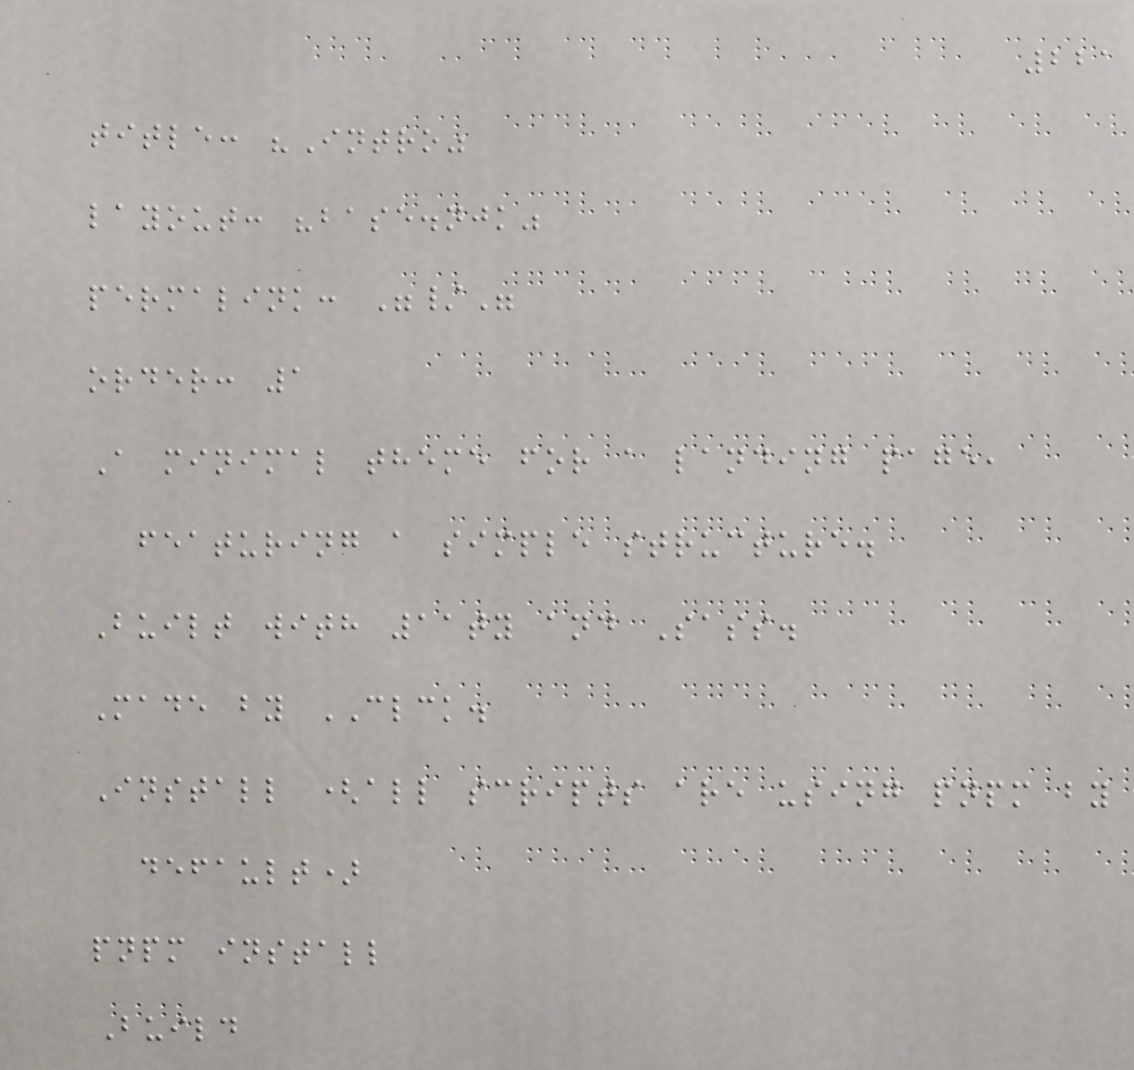221
title: "Intro"
layout: "base.njk"
permalink: "/"
order: 1
A minimal theme for a landing page,
featuring a simple structure.
Built with 11ty and Sass.
Made by CLCK.
Install (all scripts are using pnpm by
default)
pnpm install
Build
